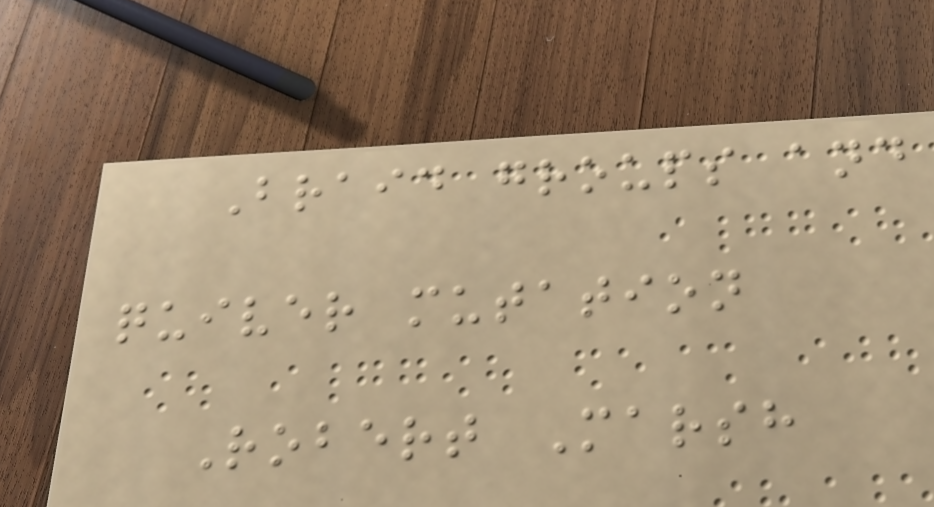Braid groups and
quiver mutation
Robert Marsh
